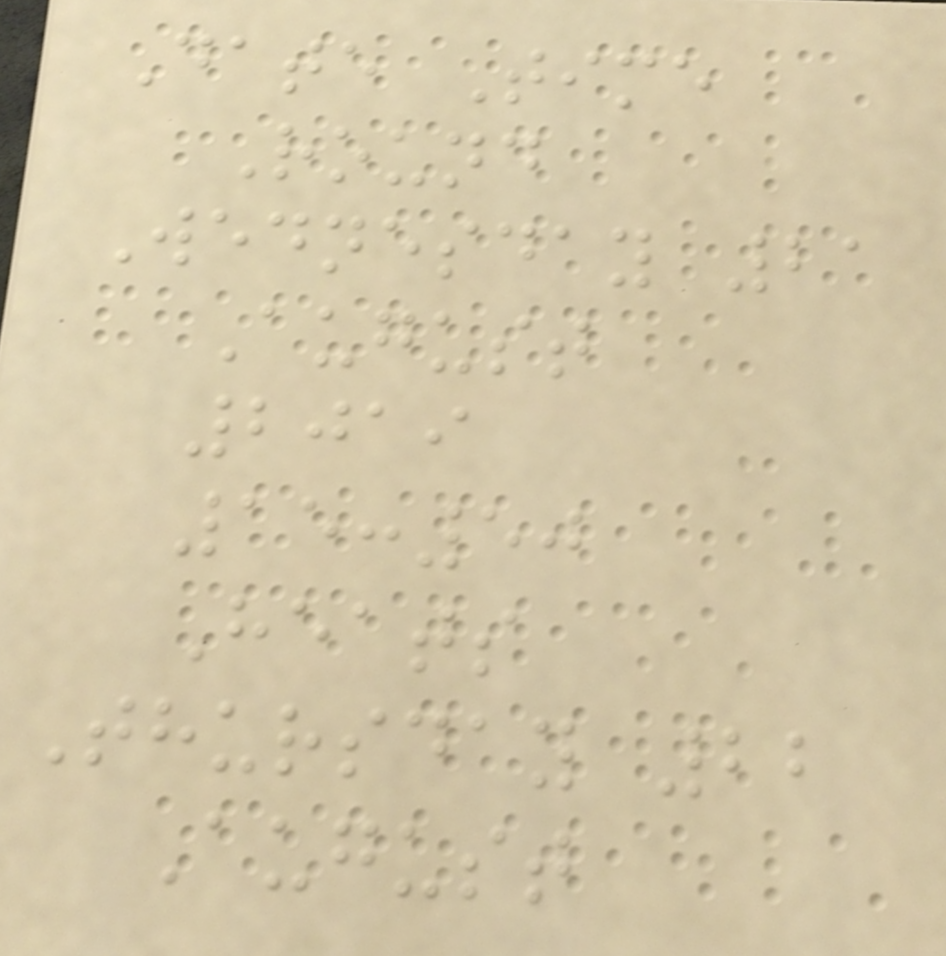Date Time
Round
Wednesday 21
August
2019
15:50
Heats
Thursday 22
August
